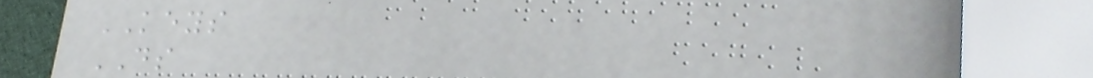KEYS
DS
